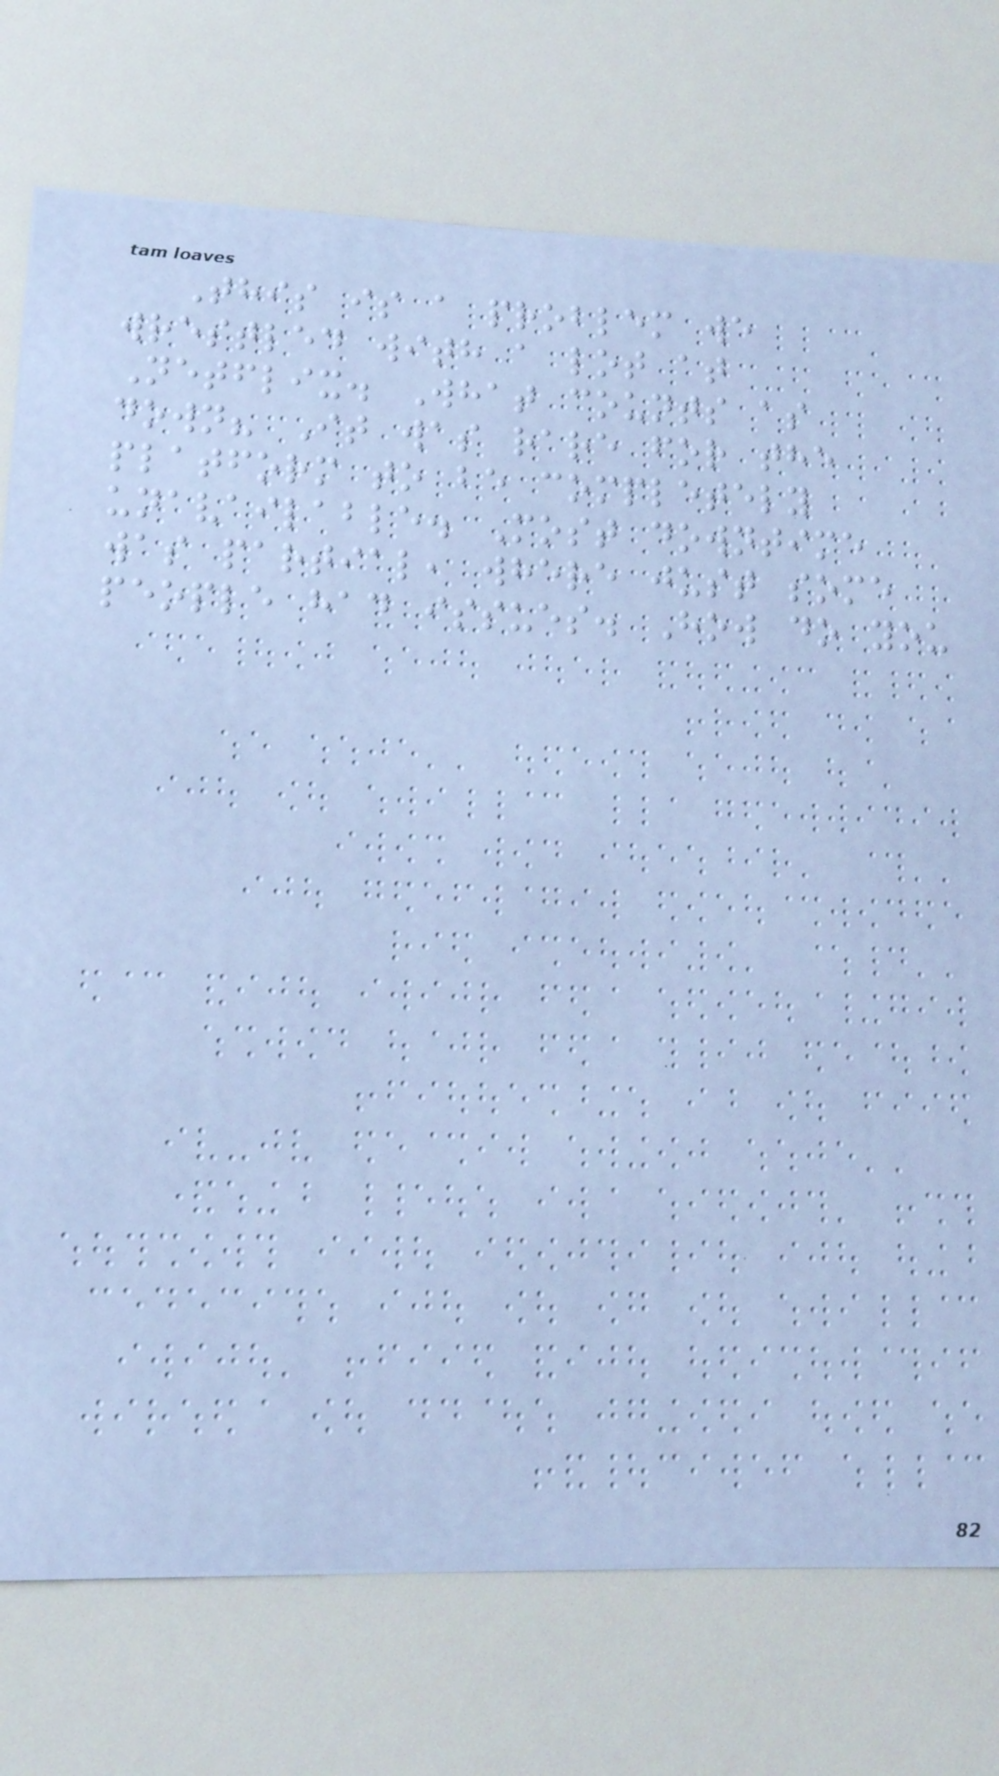This is a problem we
wrestled with a lot at
Netflix. What counts as
down? It was rare for the
platform to be completely
unavailable. Most downtime
was partial, where just some
people had issues. How do you
